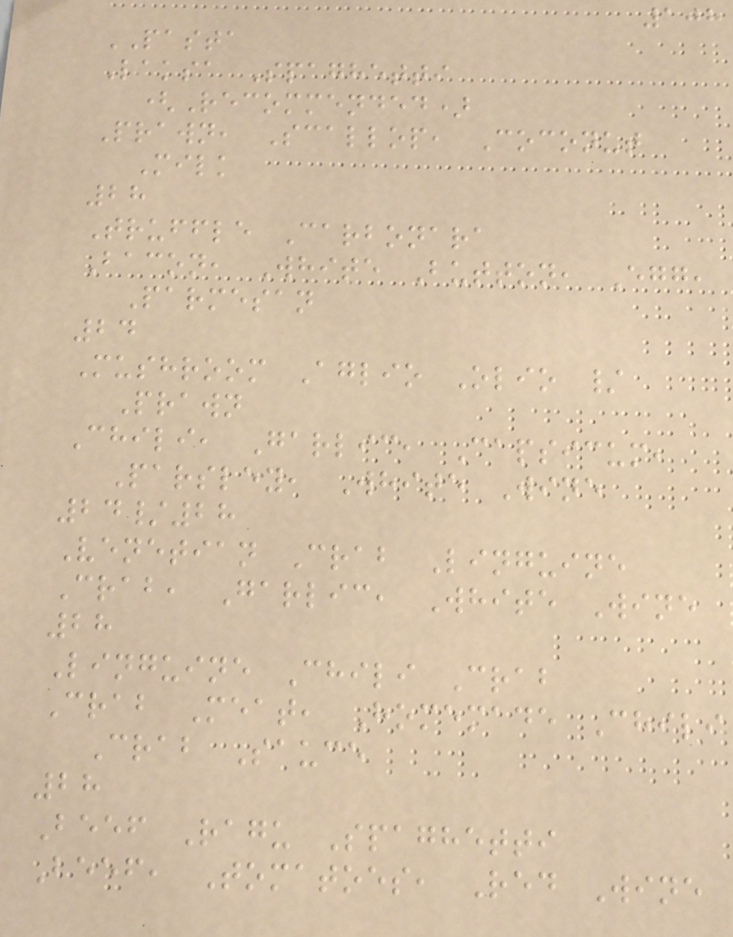108
PASTA
Laksa Spaghetti
(Recommended)
Prawn, Scallop, Coconut
Milk
28
Truffle Carbonara
Bacon, White Button, Egg,
Parmesan
24
Mushroom Aglio Olio /
Prawn
Chili, Garlic, Capsicum,
Parsley, White Wine
24/28
Venetian Crab Linguine
Crab, Garlic, White Wine
28
Linguine Chili Crab
Crab Meat, Homemade Chili
Crab Sauce
28
Beef Ragu Spaghetti
Beef, Tomatoes, Red Wine
